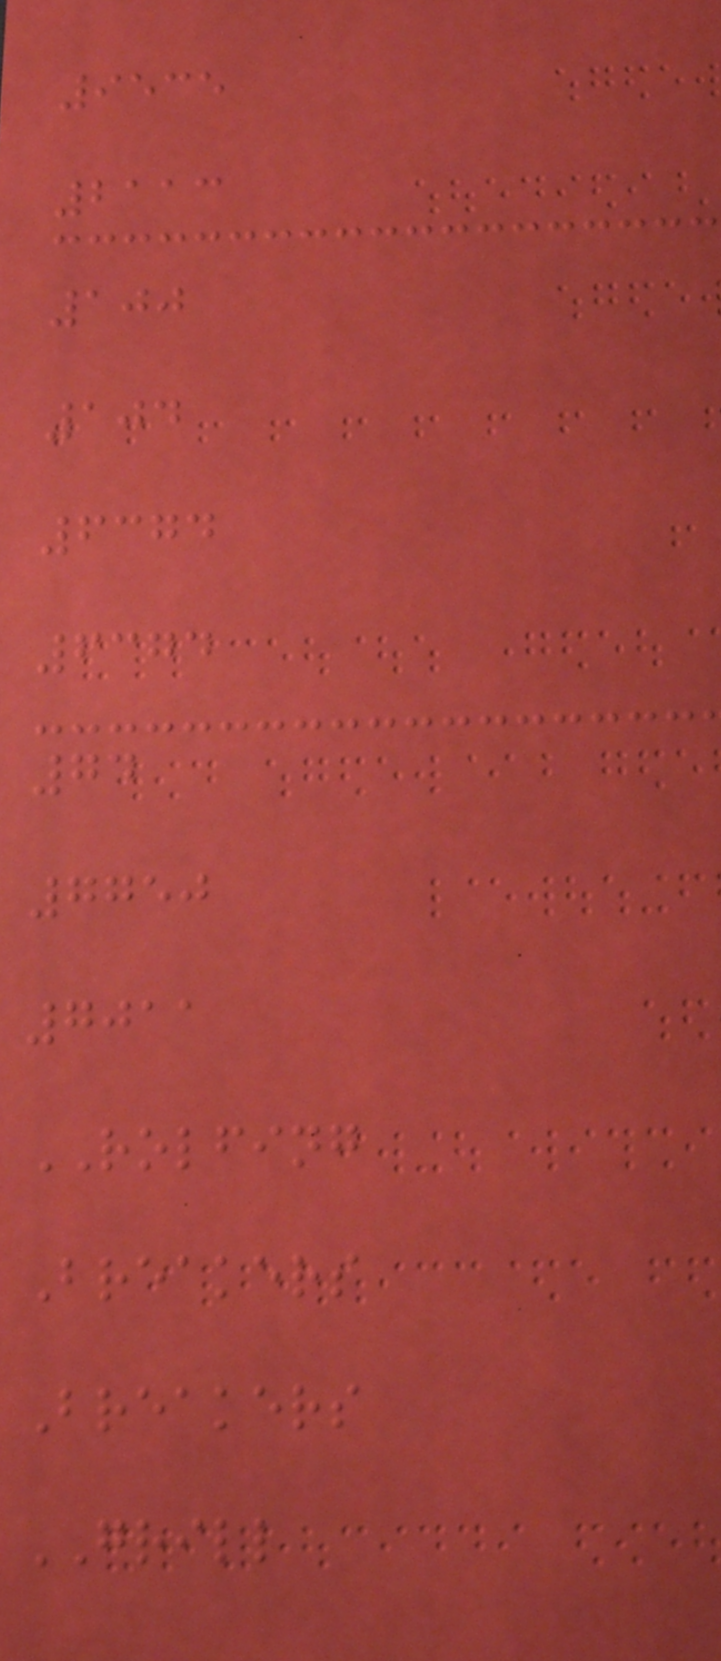9535
2113
100
104
6374
6374
74
7750
7011
ROLFING
Breakers
Breakers
GRILL
